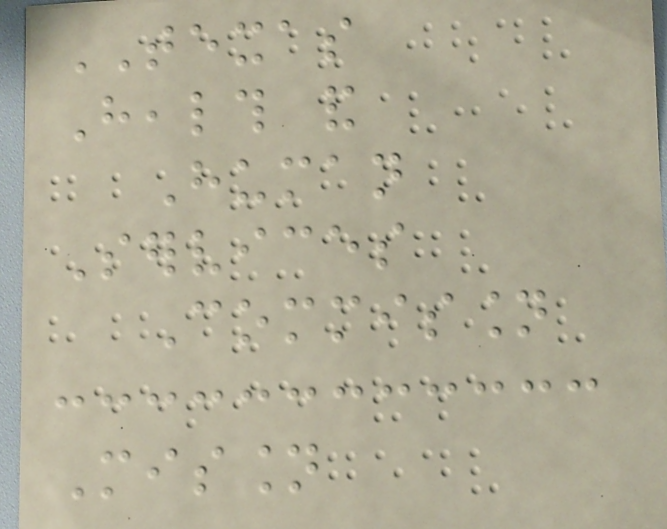TEXAS
Health and
Human
Services
Commission
Mission
